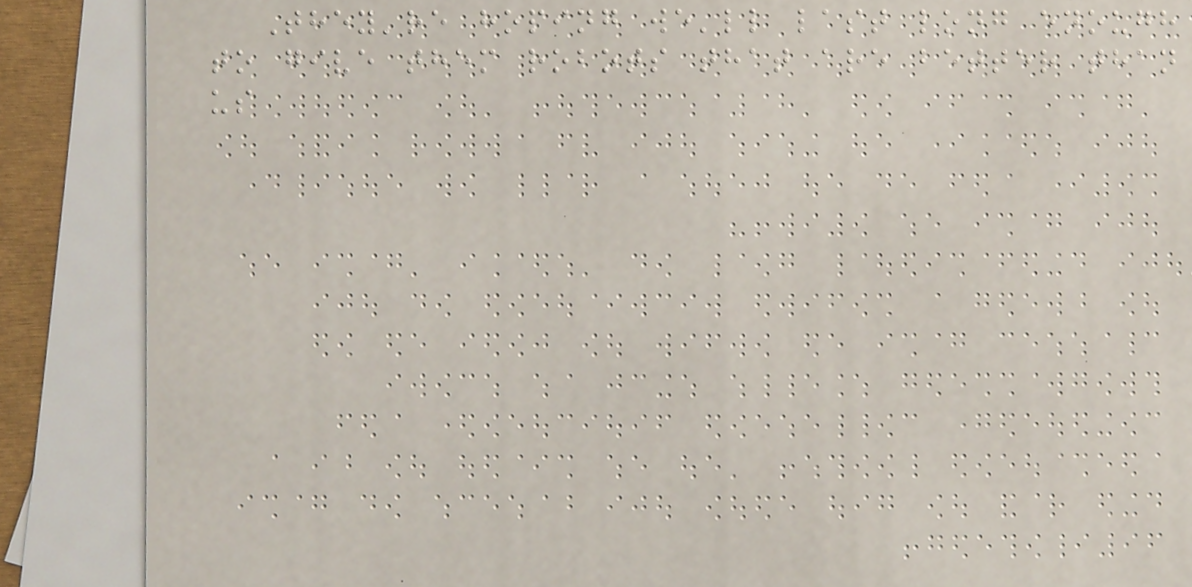They're hoping we'll last long enough
to give them robots that are better than
us
